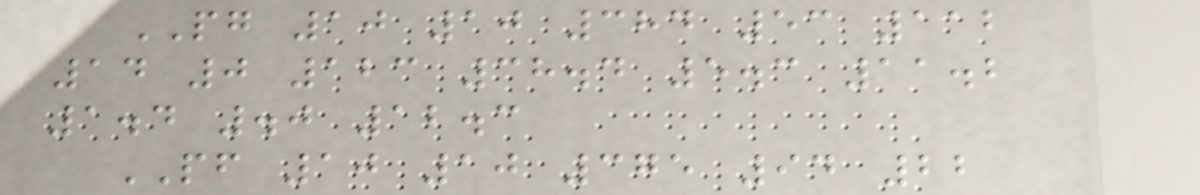PG 10 10 384 53 112
14 0 123 38.4 5.3 11.2
1.4 .0 12.3
PF 10 10 375 94 22
